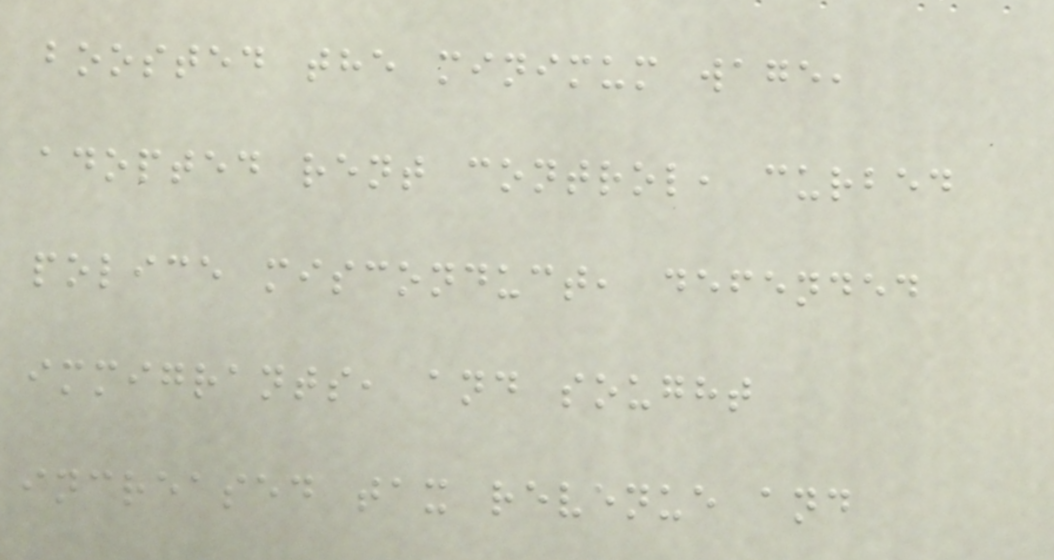boosted the minimum wage,
adopted rent control, curbed
police misconduct, defended
immigrants, and sought
increased tax revenue and
